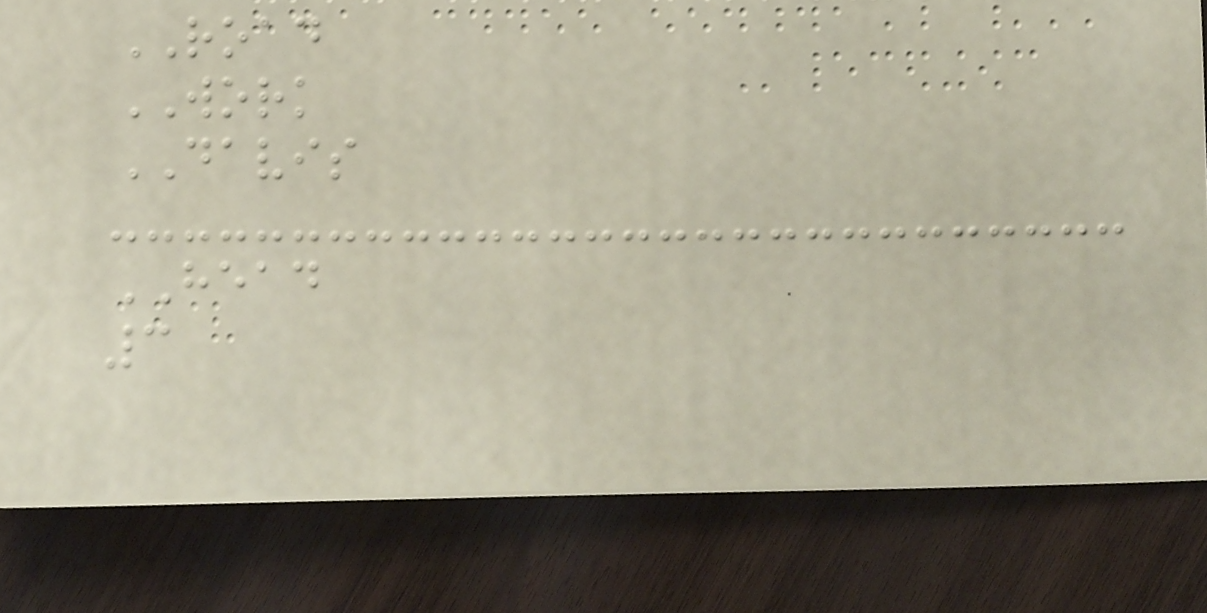ROAD
WORK
DAVIS
HEAD
3
